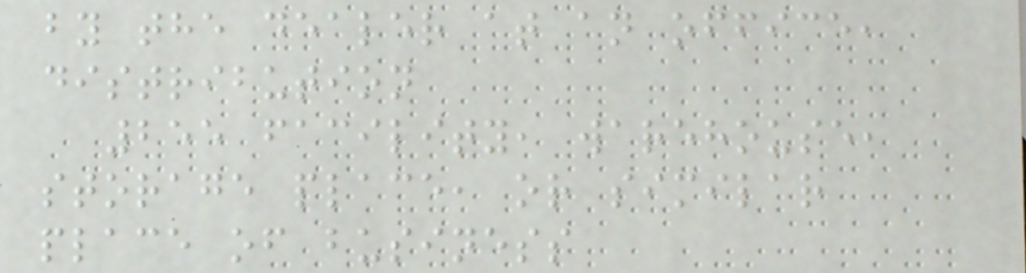by the dealer at an office,
distribution
255 facility, warehouse,
storage place, or similar
place of business
